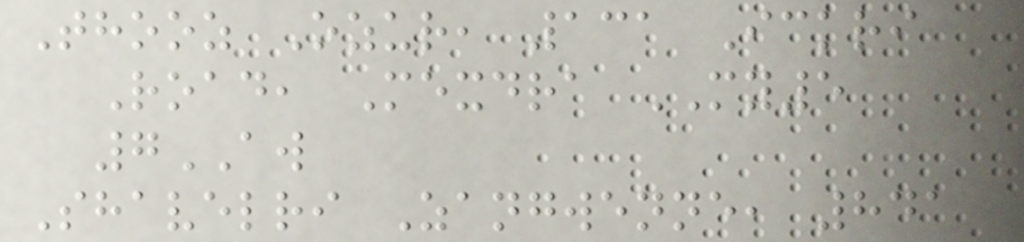Thooz Ozur, 131 Ickri
Road, Mexdra MY5
7AW
Shavelri Zangwenne, 841
